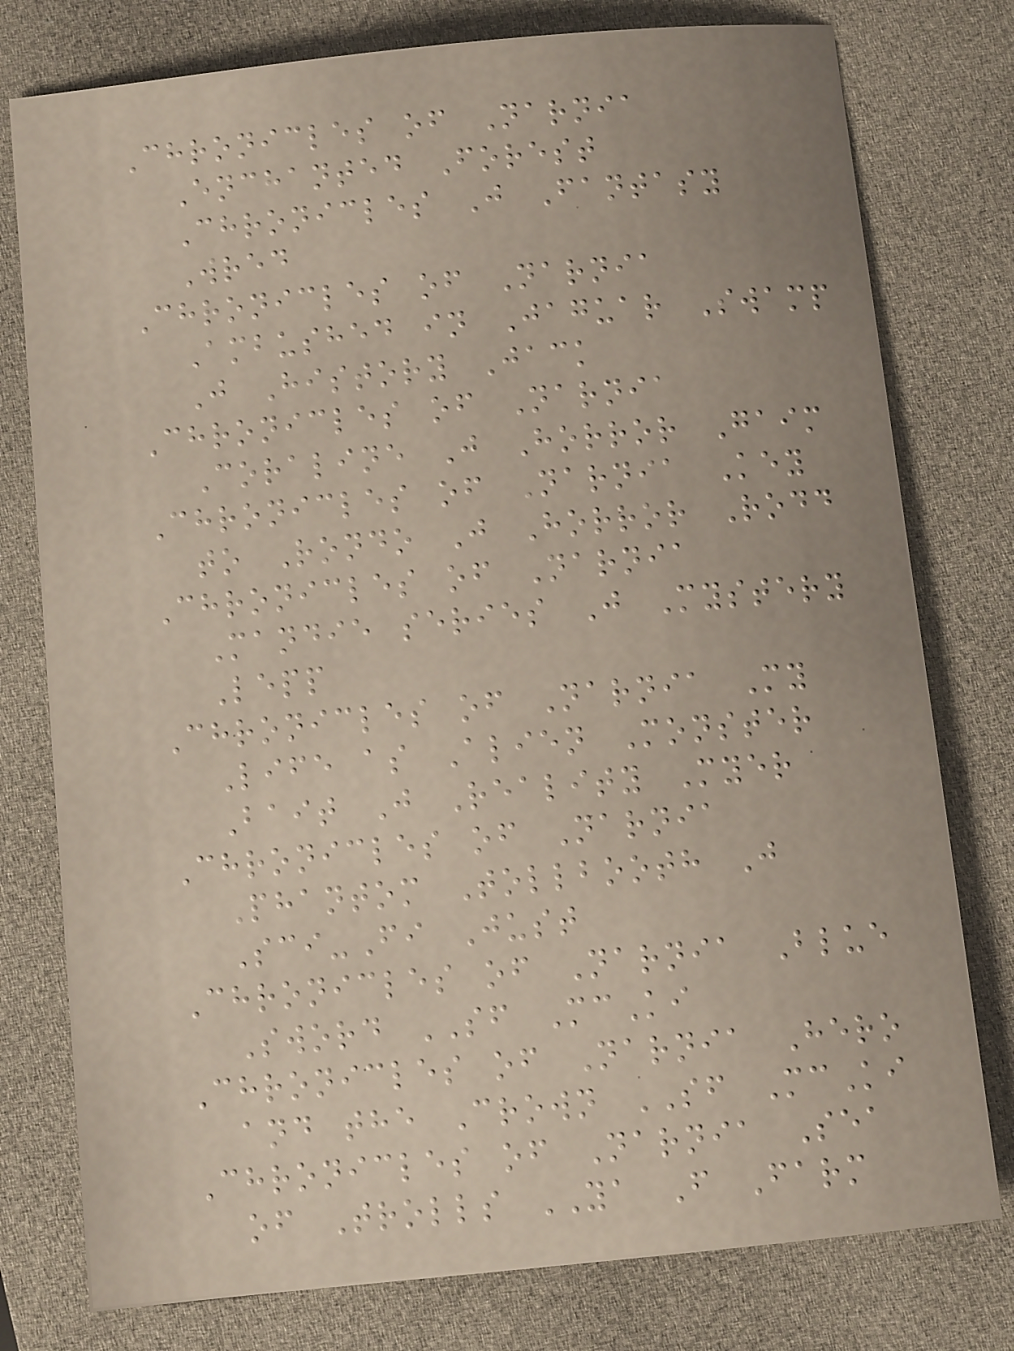Chronicles of Narnia
Enchanted Forest
Chronicles J Fantasy
Wred
Chronicles of Narnia
Ambushed in Jaguar Swamp
J History Jack
Chronicles of Narnia
Coraline J Horror Gaim
Chronicles of Narnia Key
to Rondo J Horror Rodd
Chronicles of Narnia
Mandie series J Mystery
Lepp
Chronicles of Narnia My
Life as Alien Monster
Bait J Reality Myer
Chronicles of Narnia
Phantom Tollbooth J
Sci-Fi Just
Chronicles of Narnia Blue
Sword SF McKi
Chronicles of Narnia Hero
and the Crown SF McKi
Chronicles of Narnia Sea
of Trolls YA F Farm
